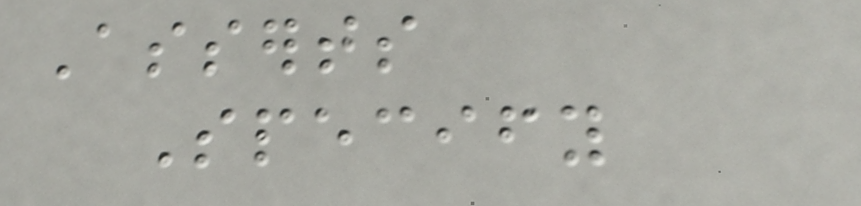Asserts
Specify
